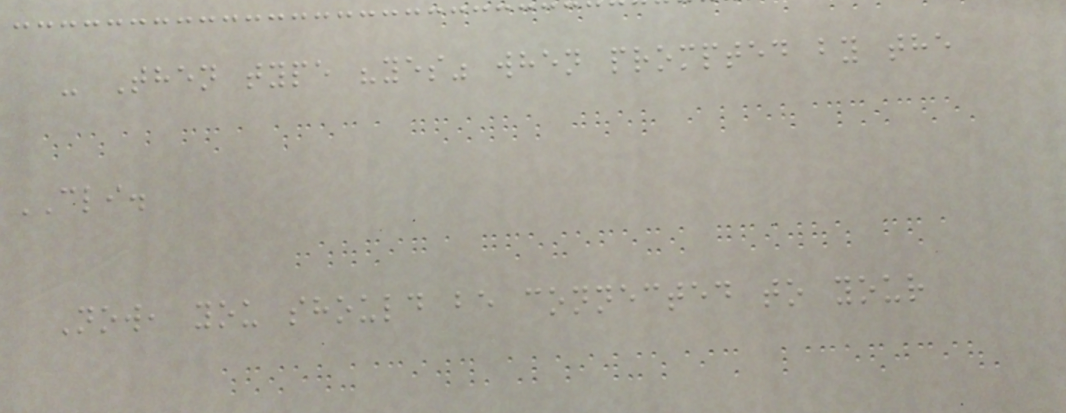- Then type "yes" when prompted by the
CLI.
Now, you should be connected to your
